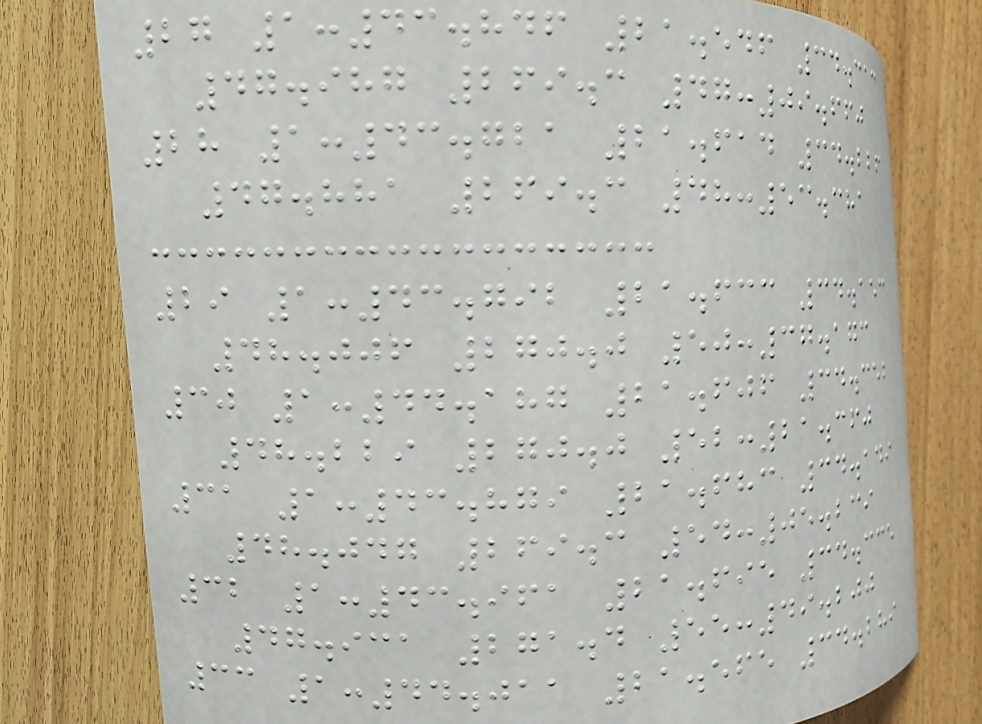27 1:43.846 21.546 34.313
47.987 269.3 47:09.660
28 1:43.721 21.614 34.226
47.881 269.3 48:53.381
29 1:43.792 21.633 34.153
48.006 270.0 50:37.173
30 1:44.187 21.606 34.352
48.229 270.0 52:21.360
31 1:43.879 21.683 34.149
48.047 269.3 54:05.239
32 1:43.961 21.695 34.335
47.931 271.4 55:49.200
33 1:44.011 21.565 34.289
